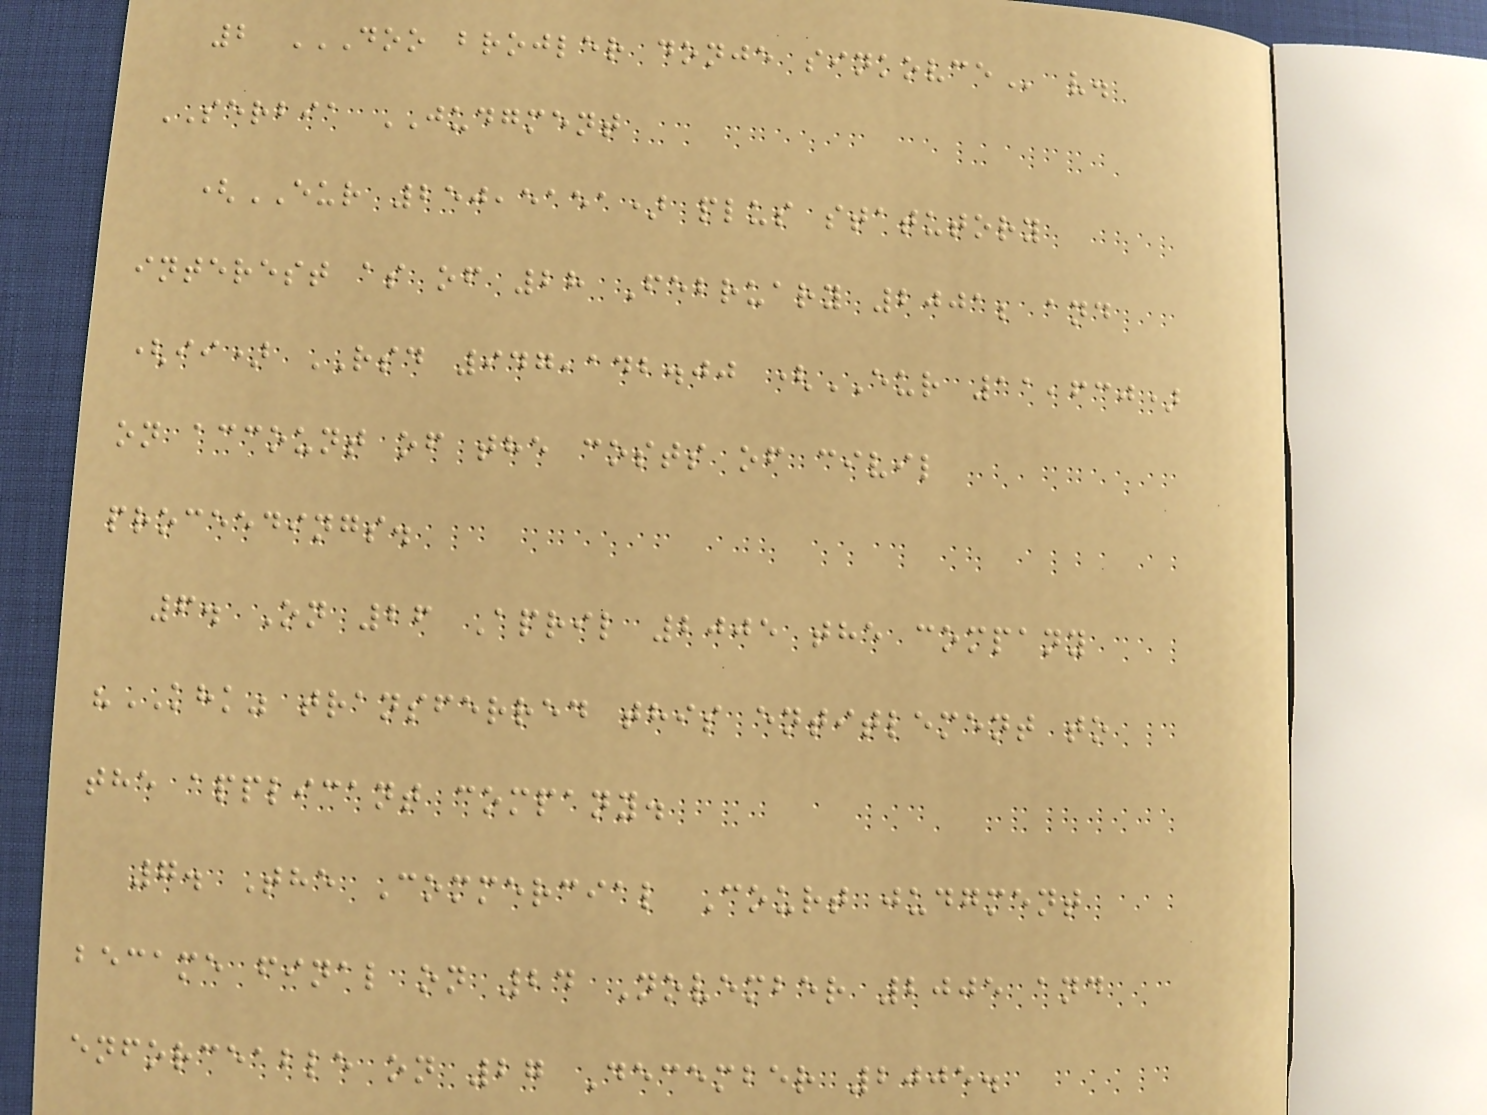2 DOO BROJLER DONJE SINKOVCE v.
SERBIA JUDGMENT
(EUR 250,5151) plus statutory
interest as of 28 February 2001; and
(ii) RSD 947,142.00 (EUR 11,630)
on account of the costs of civil
proceedings.
6. On 26 April 2005 the company
"KHK" transferred this entitlement to
the applicant company.
7. The Commercial Court judgment
became final on 24 November 2005 and
enforceable on 27 December 2005.
